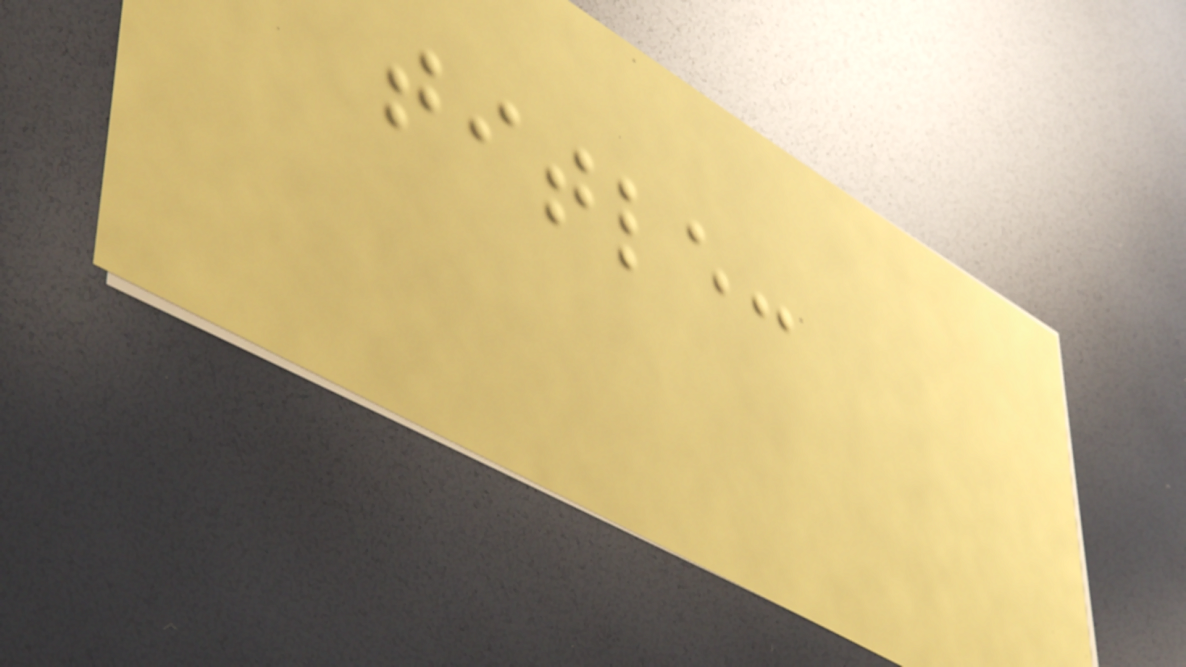title:
